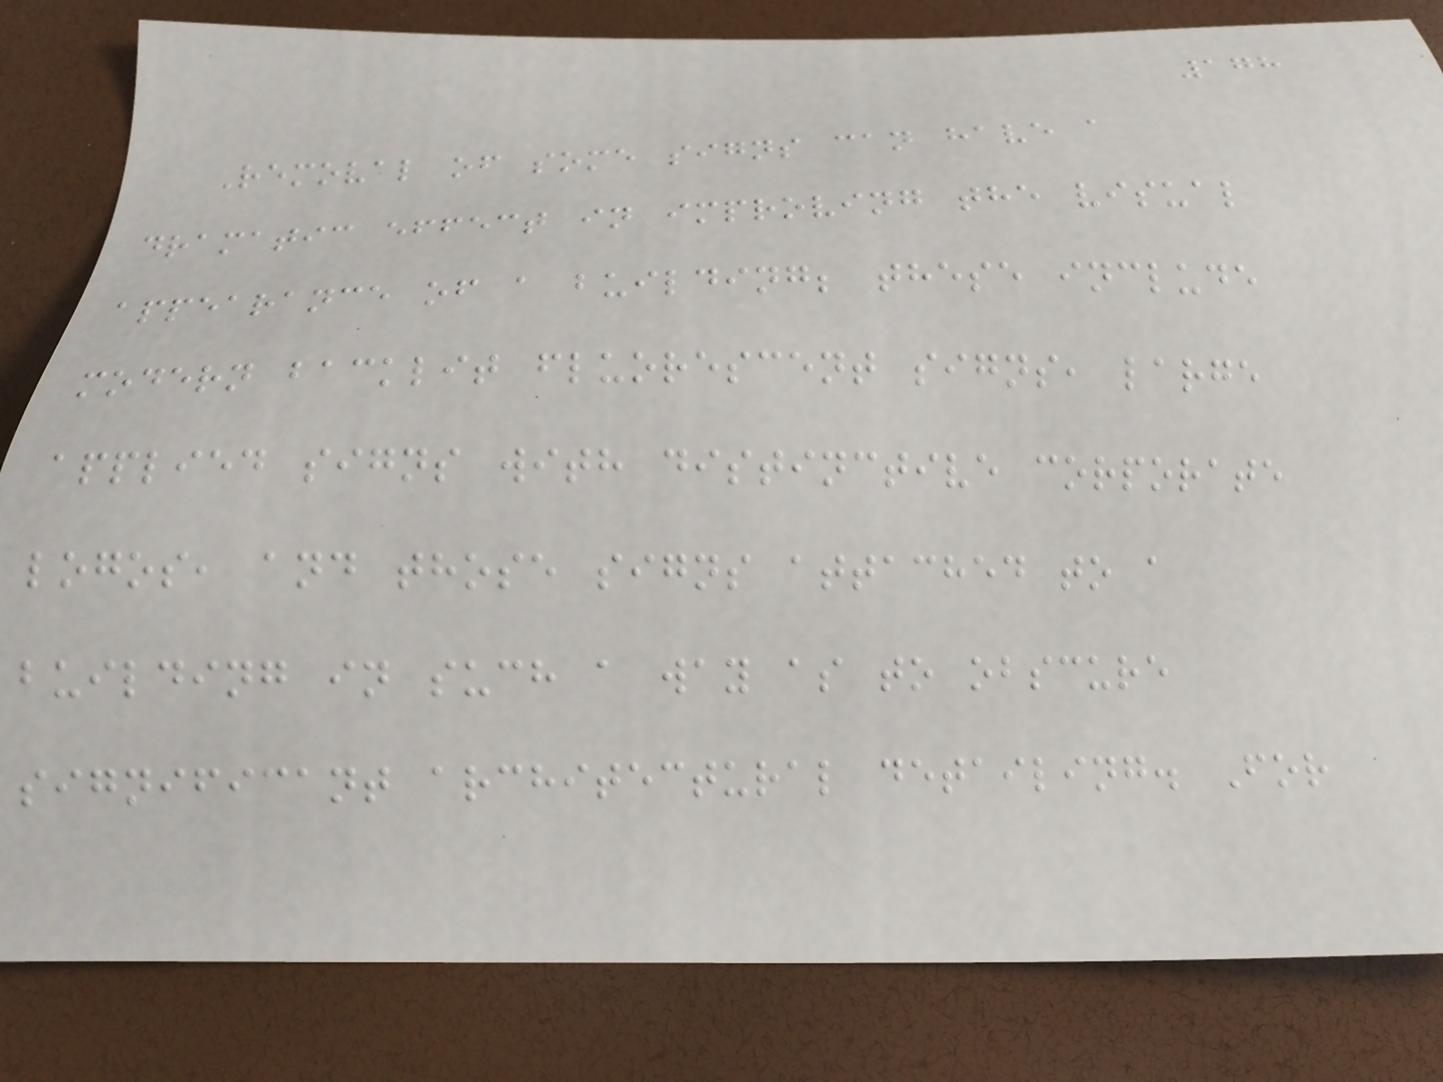178
Removal of some signs can have a
dramatic effect in improving the visual
appearance of a building; these include
modern backlit fluorescent signs, large
applied signs with distinctive corporate
logos, and those signs attached to a
building in such a way as to obscure
significant architectural detailing. For
